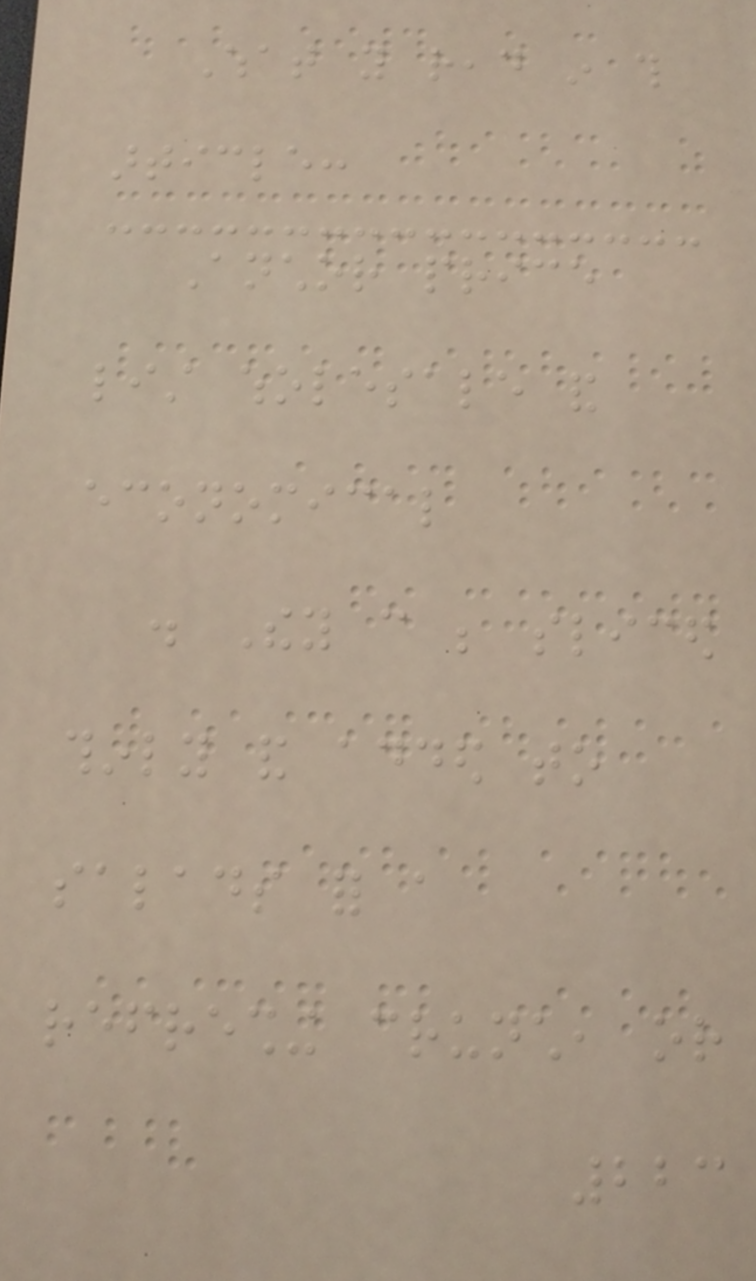What you read in this
article:
Anchor price
list wholesale and
economical
. They can be sliced
thinly and added to
salads for a
refreshing crunch, or
223
